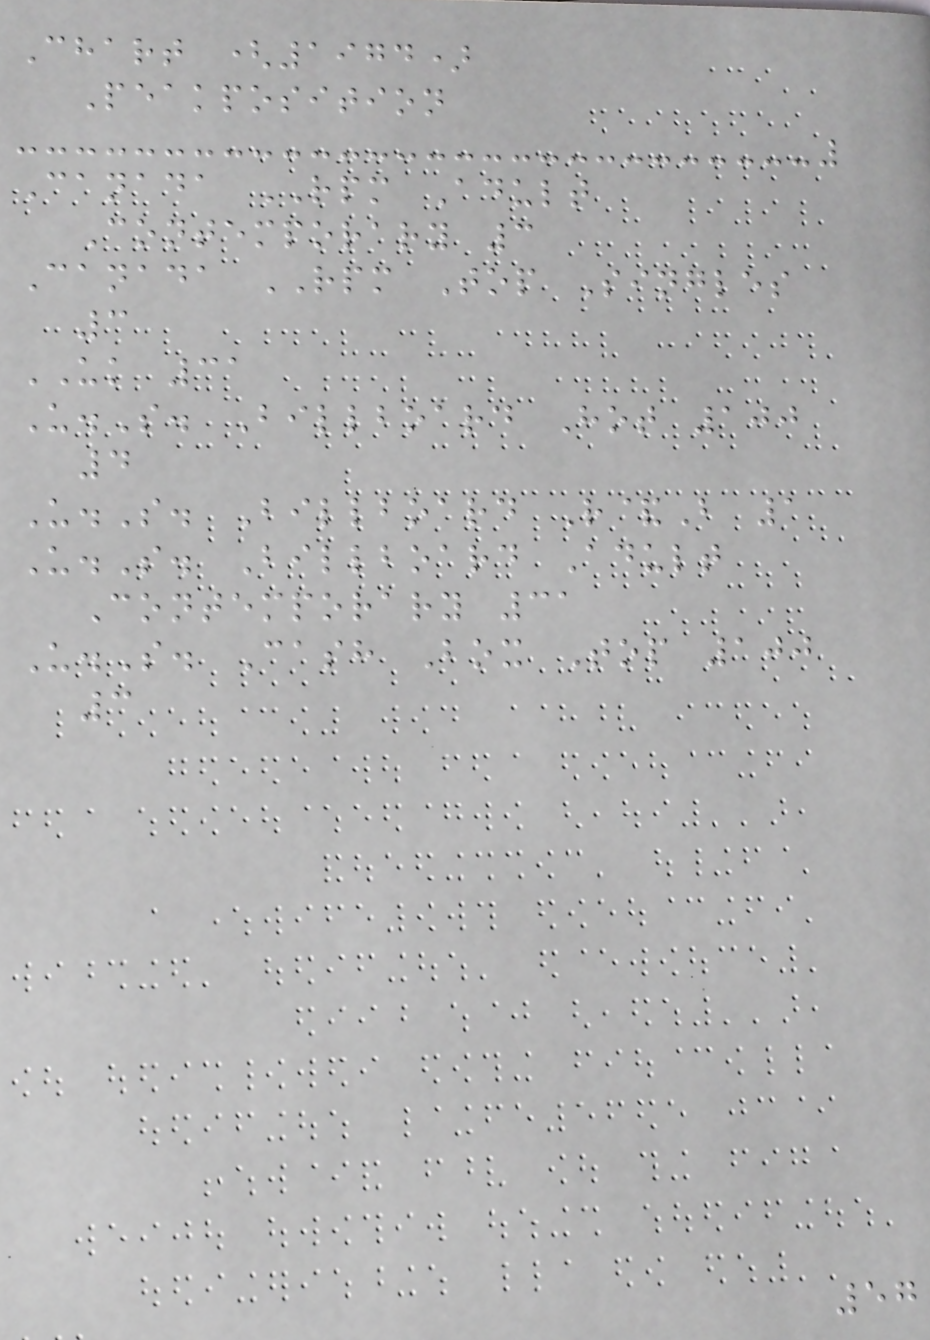Chart (1974)
Peakposition
Canada RPM Adult
Contemporary 3
Canada RPM Top Singles
3
UK 31
U.S. Billboard Hot 100
4
U.S. Billboard R&B 1
U.S. Billboard Adult
Contemporary 31
U.S. Cash Box Top 100
3
57
